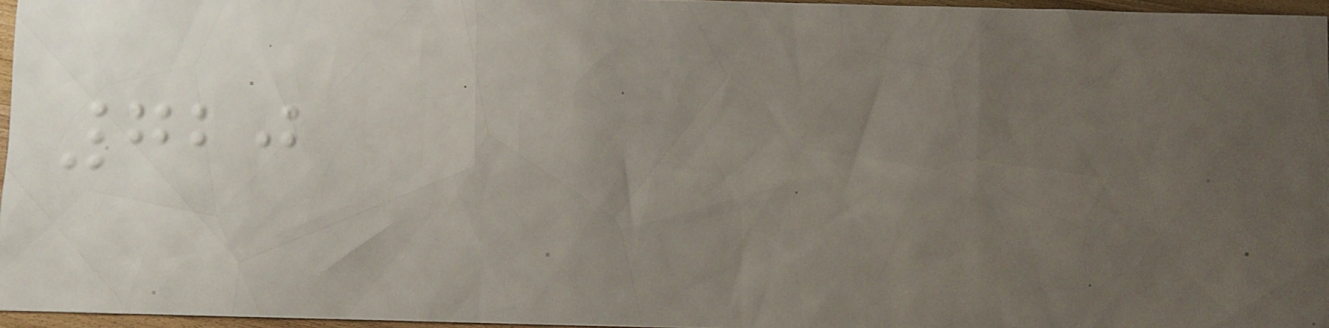720
